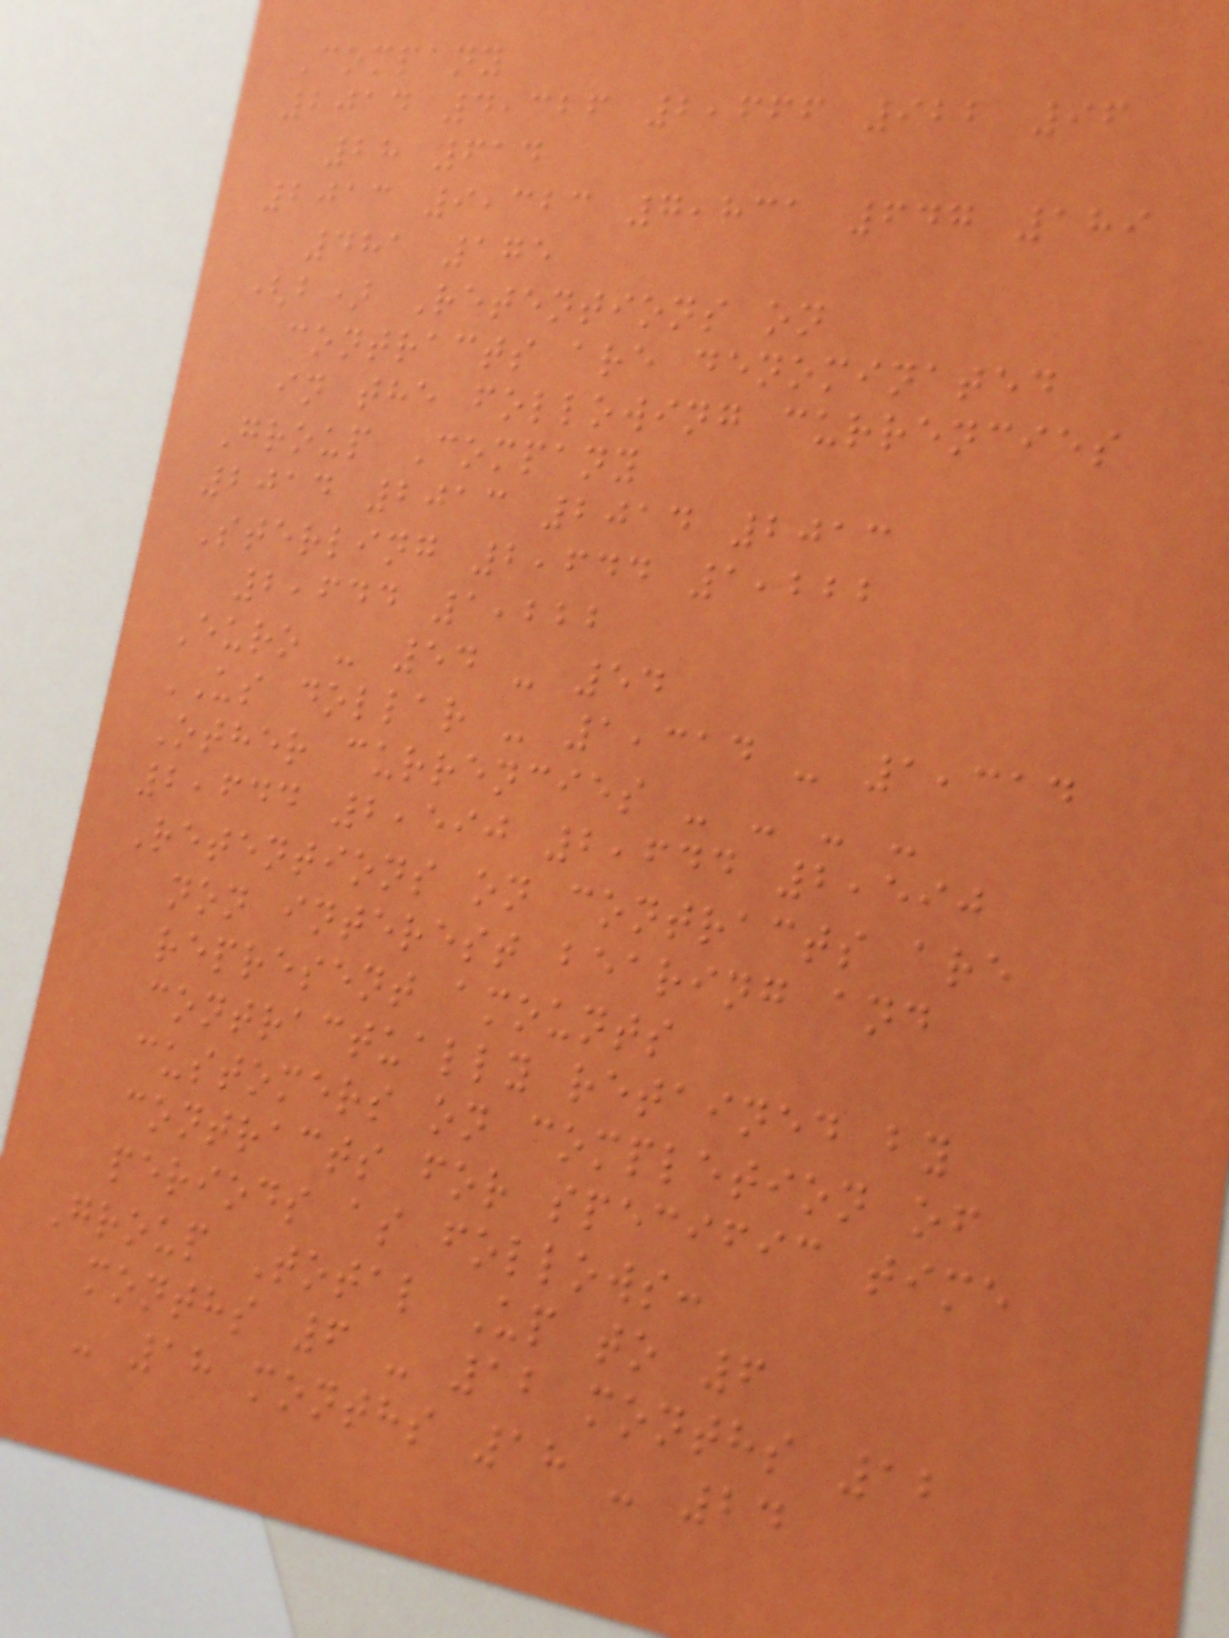Company
2014 4,326 2,666 922 96
28 614
2013 9,323 7,831 647 189
481 175
(b) Retentions on
contracts are denominated
in the following currencies
Group Company
2014 2013 2014 2013
Sterling 2,644 1,222
2,644 1,222
Euro - 54 - 54
US dollar - 1,314 - 1,314
Other currencies - - - -
2,644 2,590 2,644 2,590
Retentions on contracts are
non interest bearing and
represent amounts
contractually retained by
customers on completion of
contracts for specific time
periods as follows:
Group Total Up to 6
months 6 - 12 months 12
- 18 months 18 - 24
